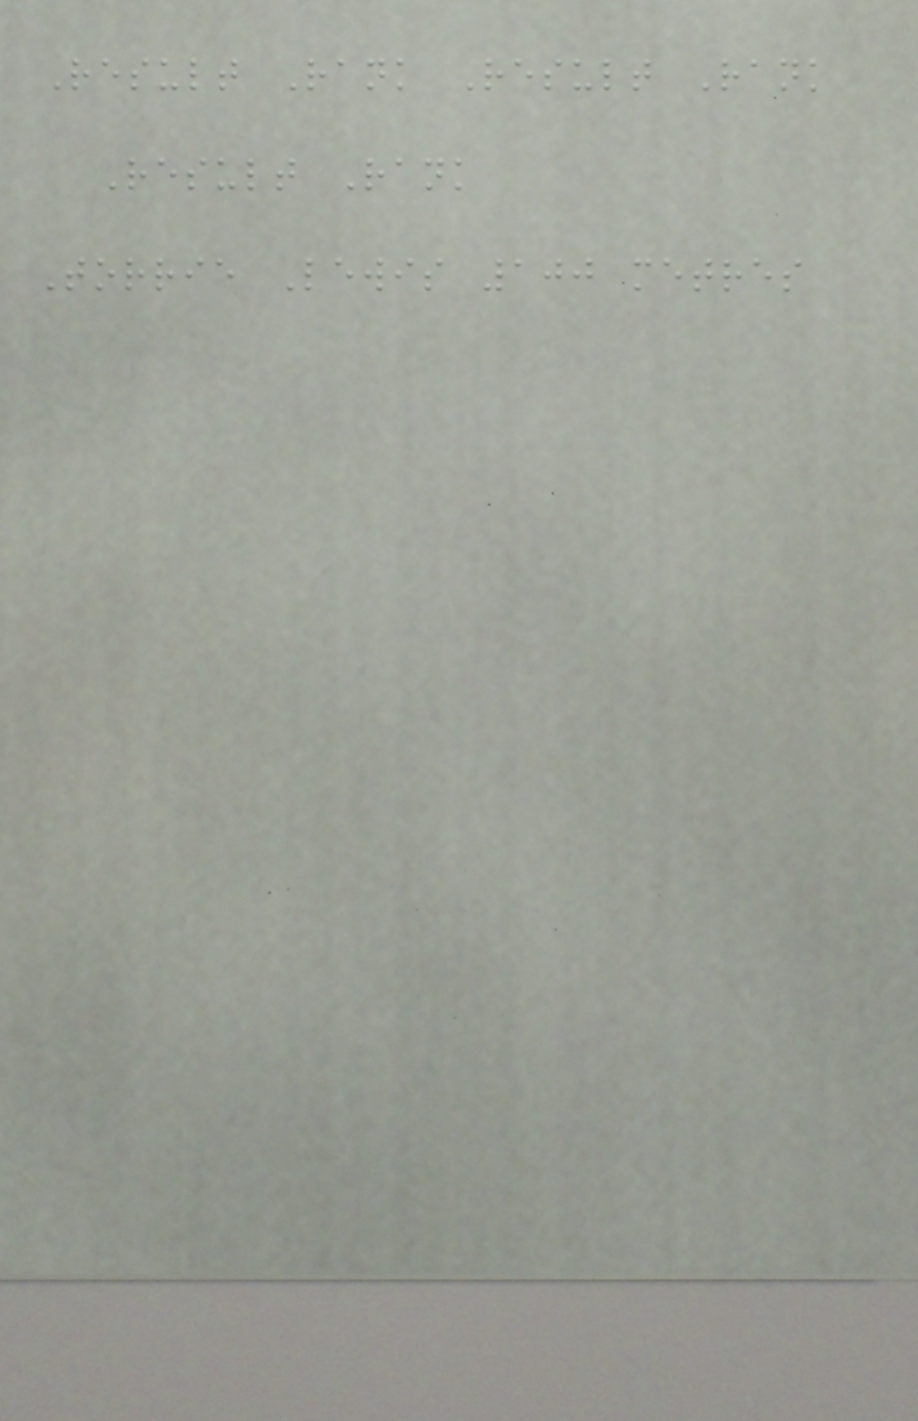Result Rank Result Rank
Result Rank
Torrie Lewis 100 metres
